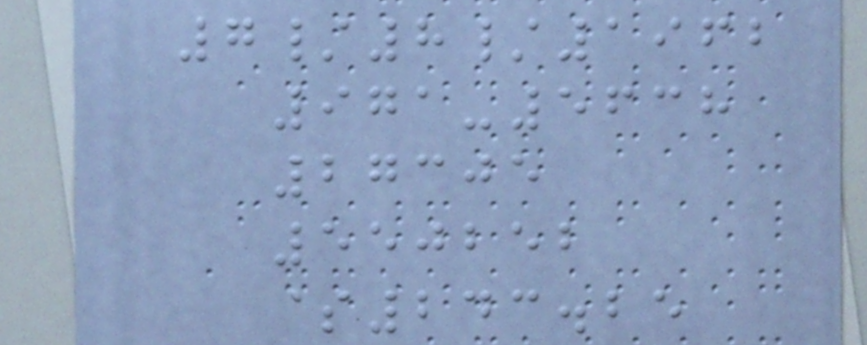7/8/1962
971-5638
27305
550252
$243.25
